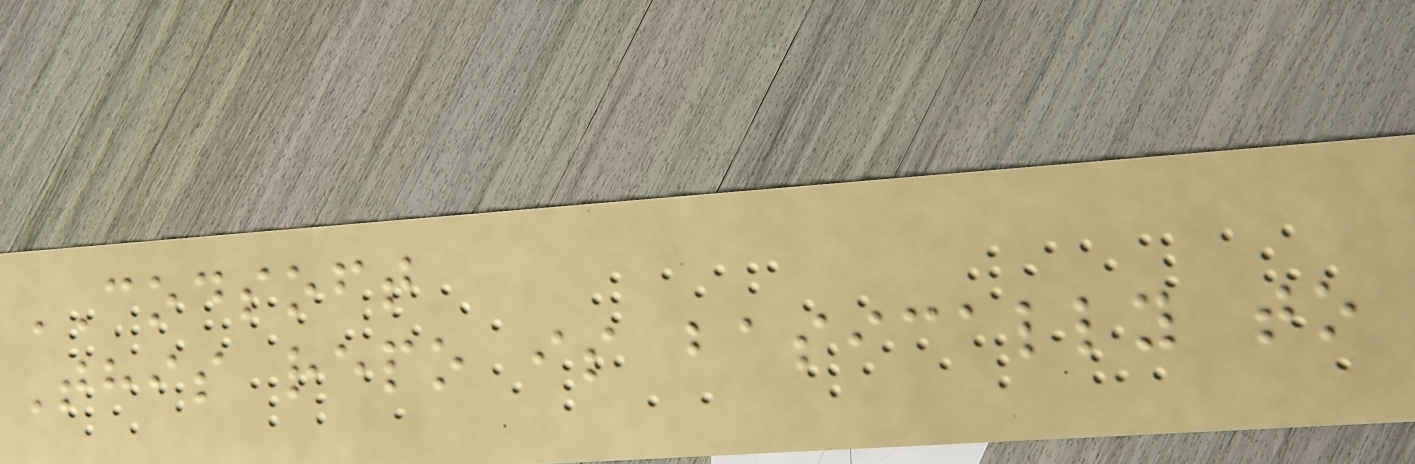CODSOFT
This repo is basically to
